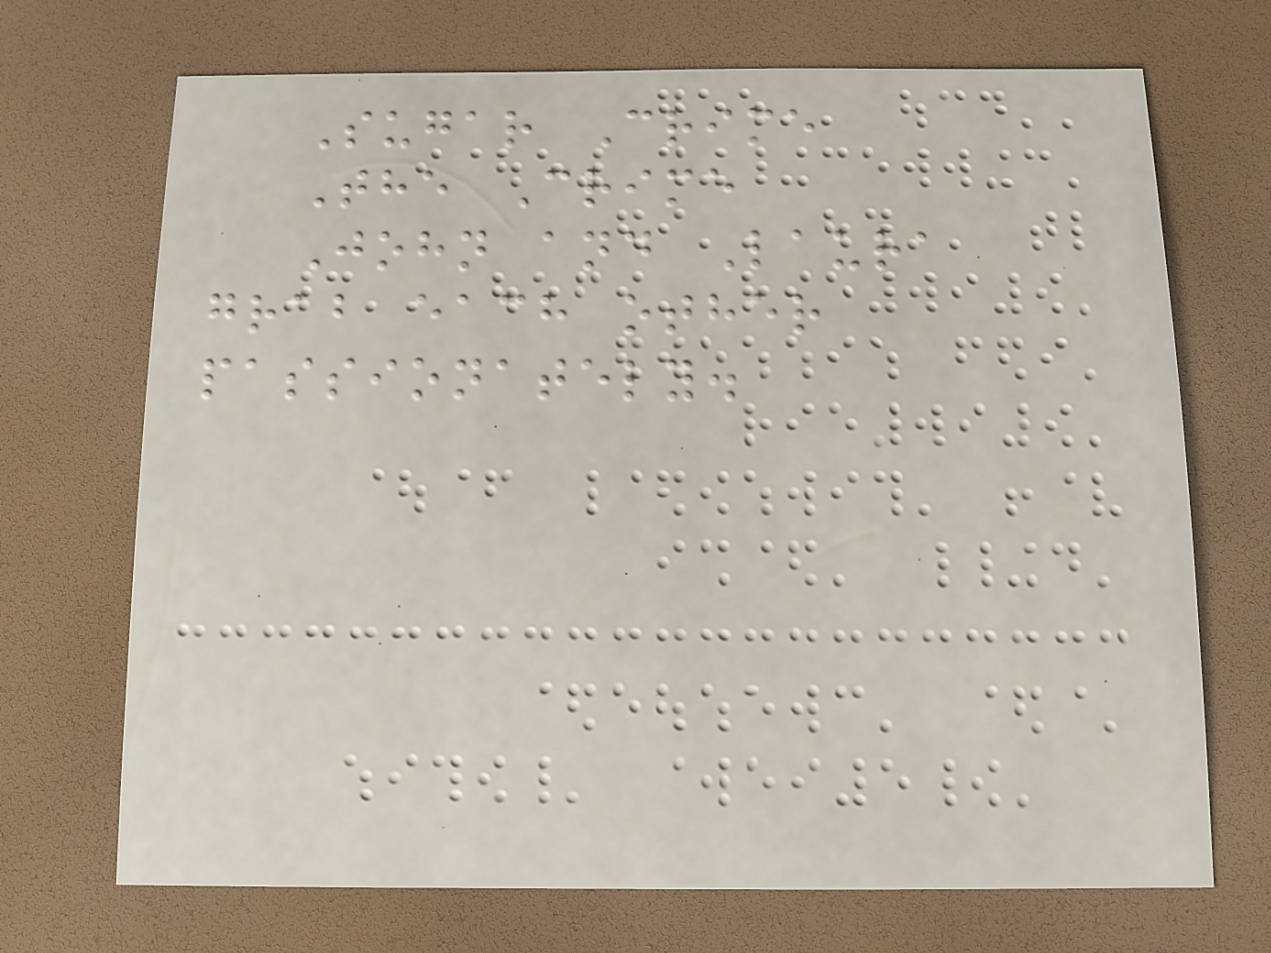Sugar Crime
The Crime
John and Laura
grab each other
passionately.
